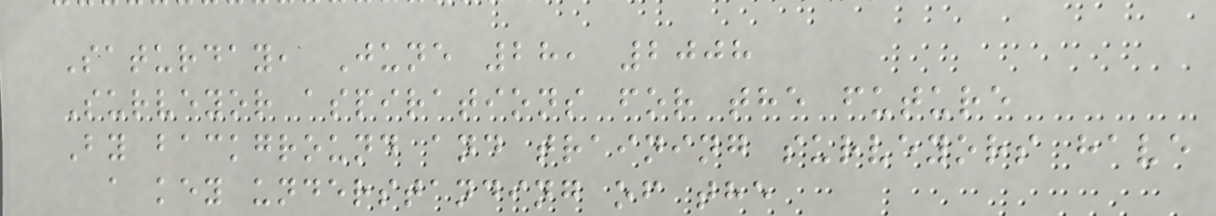Saturday, June 28, 2008
Surveyor aspirations for the future
By background and training surveyors have
a key understanding of the
